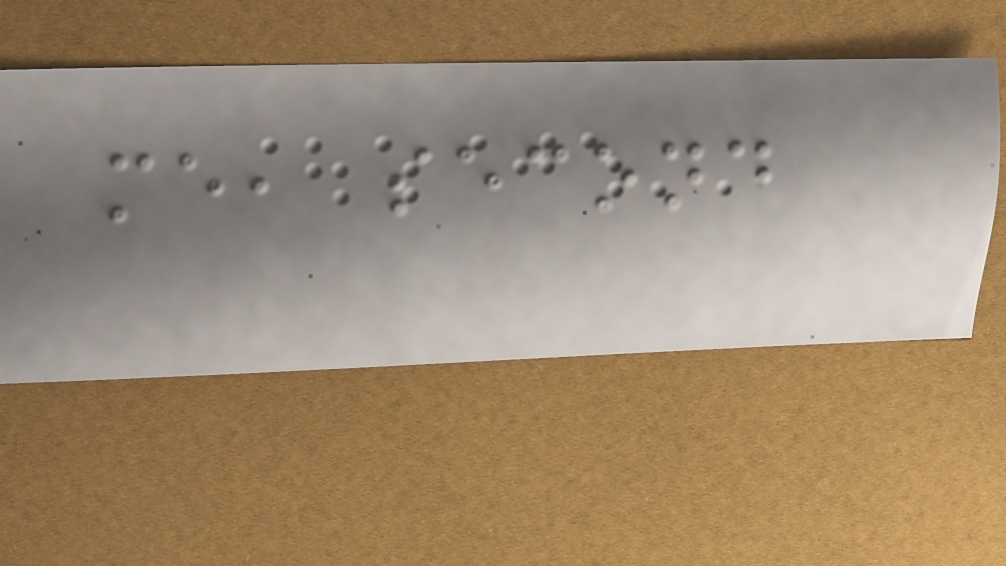me, second
